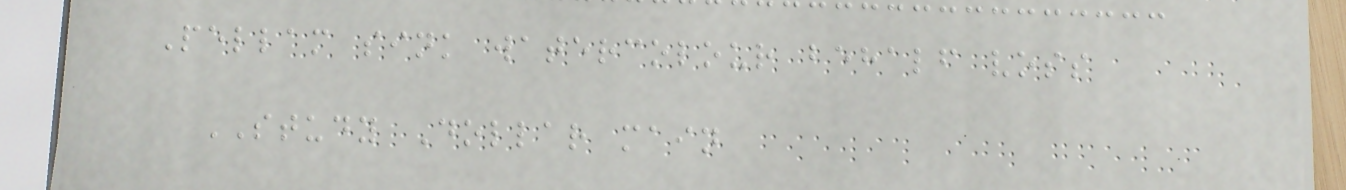Pellam sink watercolour behalf voss
STUDY Dollar main
